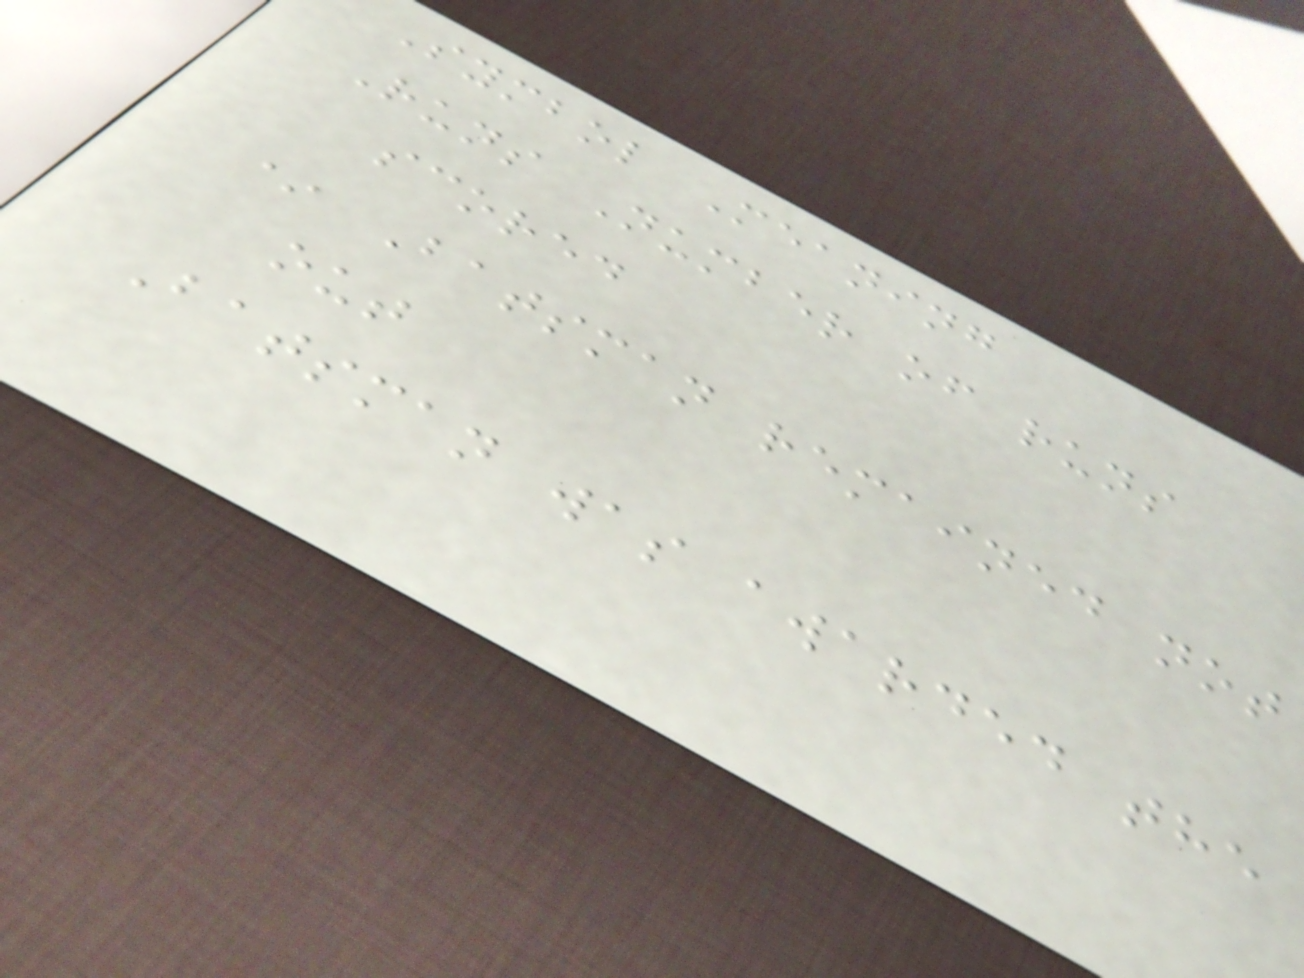Symbol Meaning
Runs Number of runs
scored
* Batsman remained not
out
Batsman was awarded the
